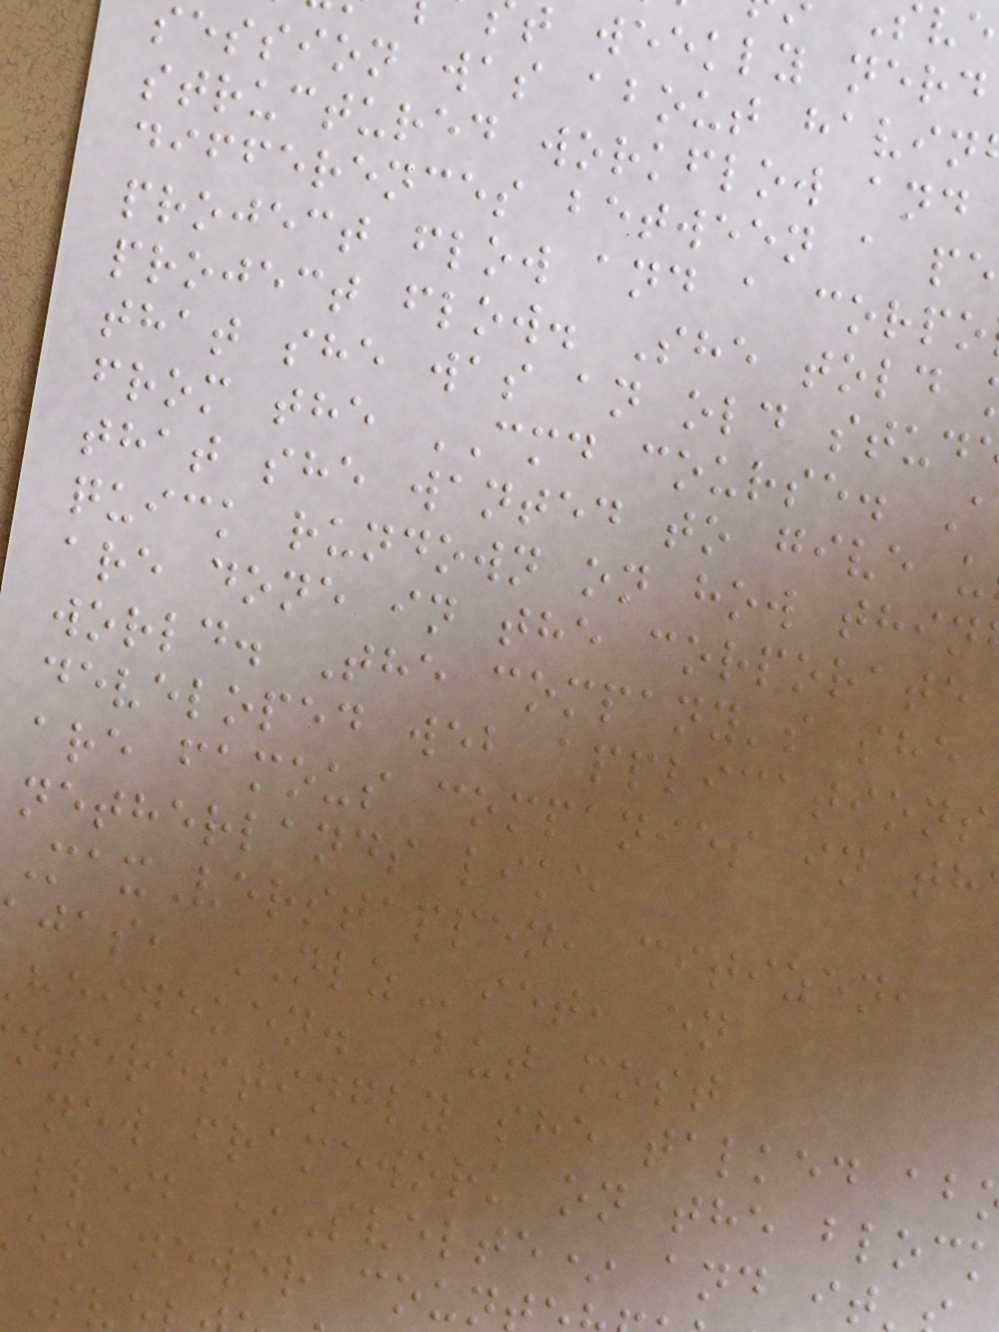t weekly nerd
session was about havin
structured workflow and
differences between a pe
project flow and a corpo
project flow. She told
that she was an old stud
from the CMD course. A
that she wanted to give u
quick rundown on how thin
are done in the corporate
world. The company's she
developed web applications
are famous companies in th
netherlands like
MaxVerstappen, citizen,
jas, NLZiet, en
heineken. But most
nterestingly she talked ab
new framework on the bloc
lled *Svelte* and it
en newer coun
